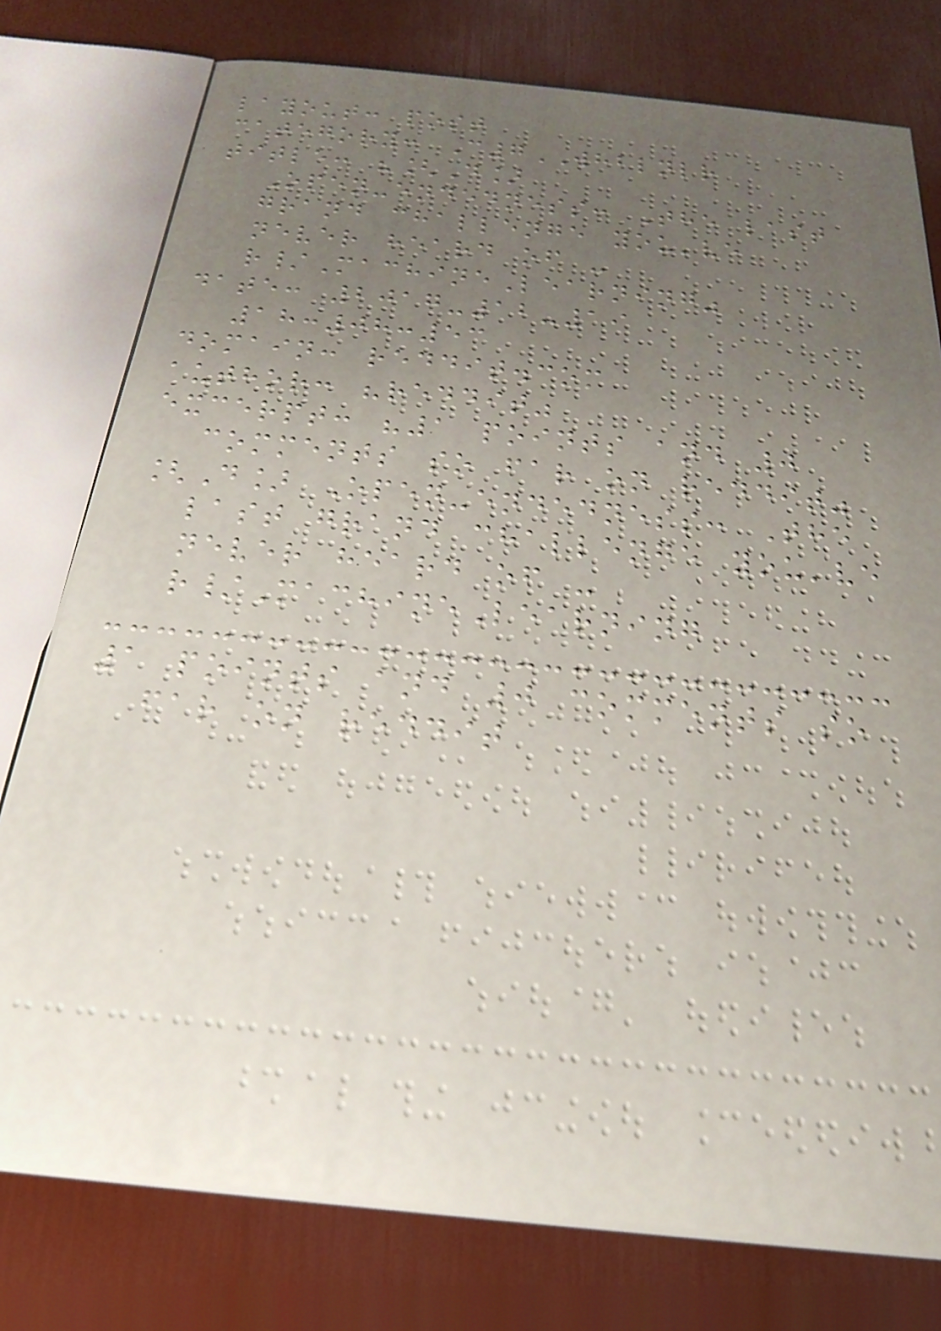layout: post
category: C7WHBLNLR
title: "[D]
Open-endedness: The last
grand challenge you've
never heard of -
r/MachineLearning"
date: 2017-12-19
18:08:53
domain: reddit.com
author: "reddit"
excerpt: "1 points and 0
comments so far on reddit"
[D] Open-endedness: The
last grand challenge you've
never heard of -
r/MachineLearning
1 points and 0 comments so
far on reddit
